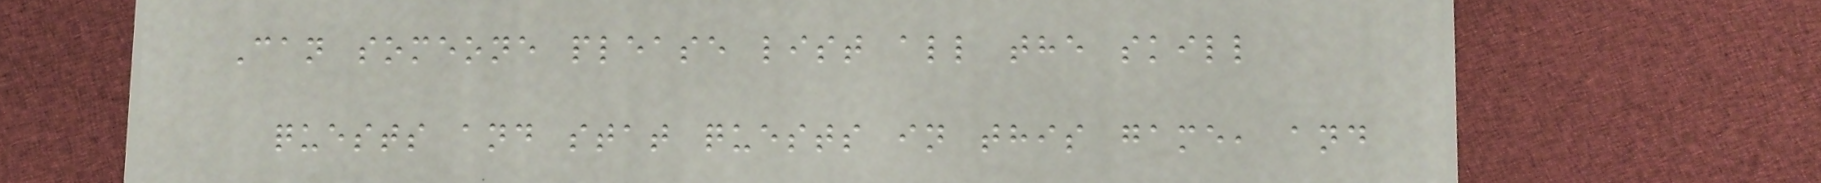Can someone please list all the skill
quests and stat quests in this game, and
